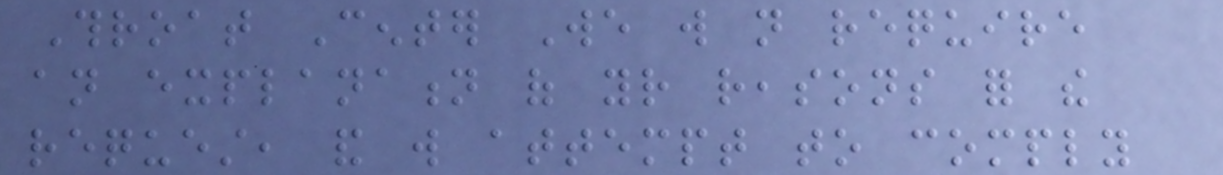Throat Center We will not require
an explanation of your reasons for the
request, and will attempt to comply
